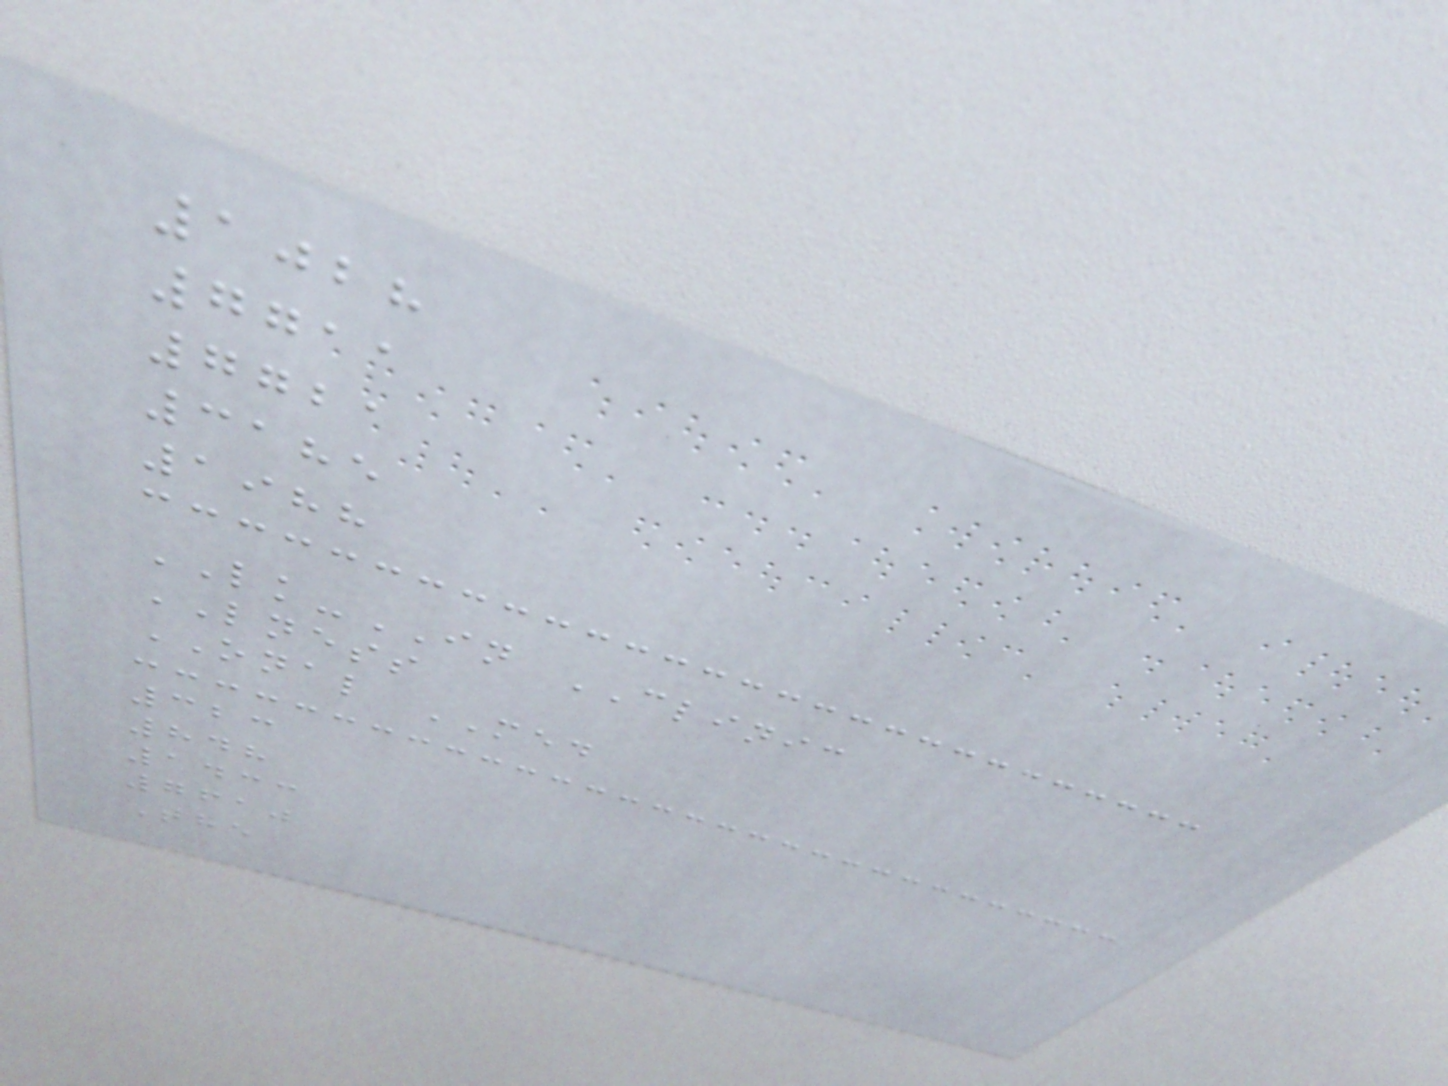1028
7711
7721
3185
1988
LK-IN CLINIC
LNESS
ONAL MED
323
848
1433
7610
The
